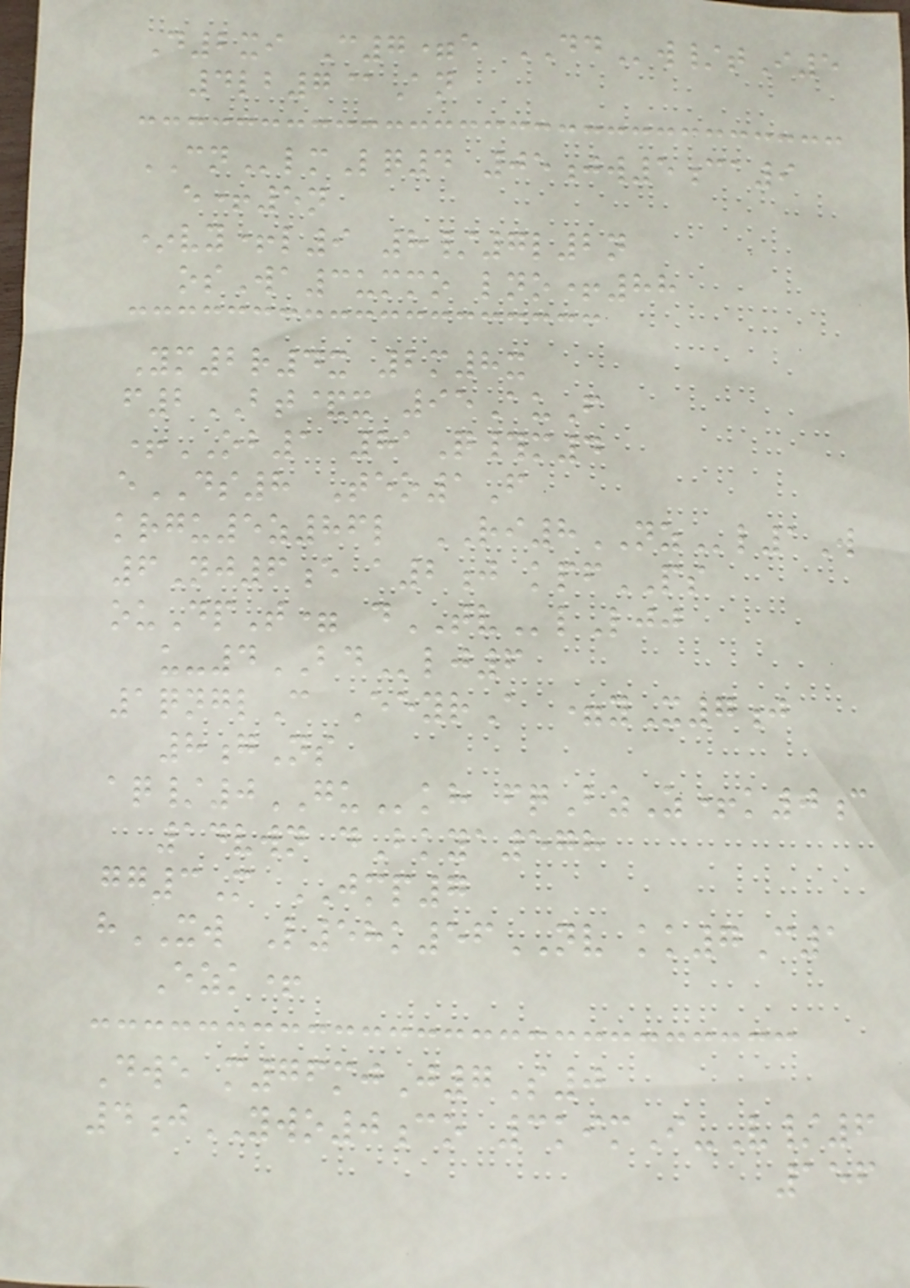D2xi C7=e DDw/tI5
4lb7@An
CNlmLq4 05jw5ca9
e+5n
*vy+l9 8/7l2n
osWa3ummo lno+88
Ym2r4x 2m8x
f2BT&x 95AuF
+OB1 81Q#m4
eDS8 Teo1F
krgu5z86l RI8NZl1W
6Nj6e a2j kpfPS
ouDpT= dTVlLjj
u-4BDlj6
1qnglC EeyrA =yX7j
8gNs
aq/0GUkh fqBzZ+k0c
14vwn dBkya578
gg3M JMP7
hXW L58k56NV kk7C1
Ezk+
Dwe m76mjJ7S0
4jYWO0co 3kimI-V/6
156
